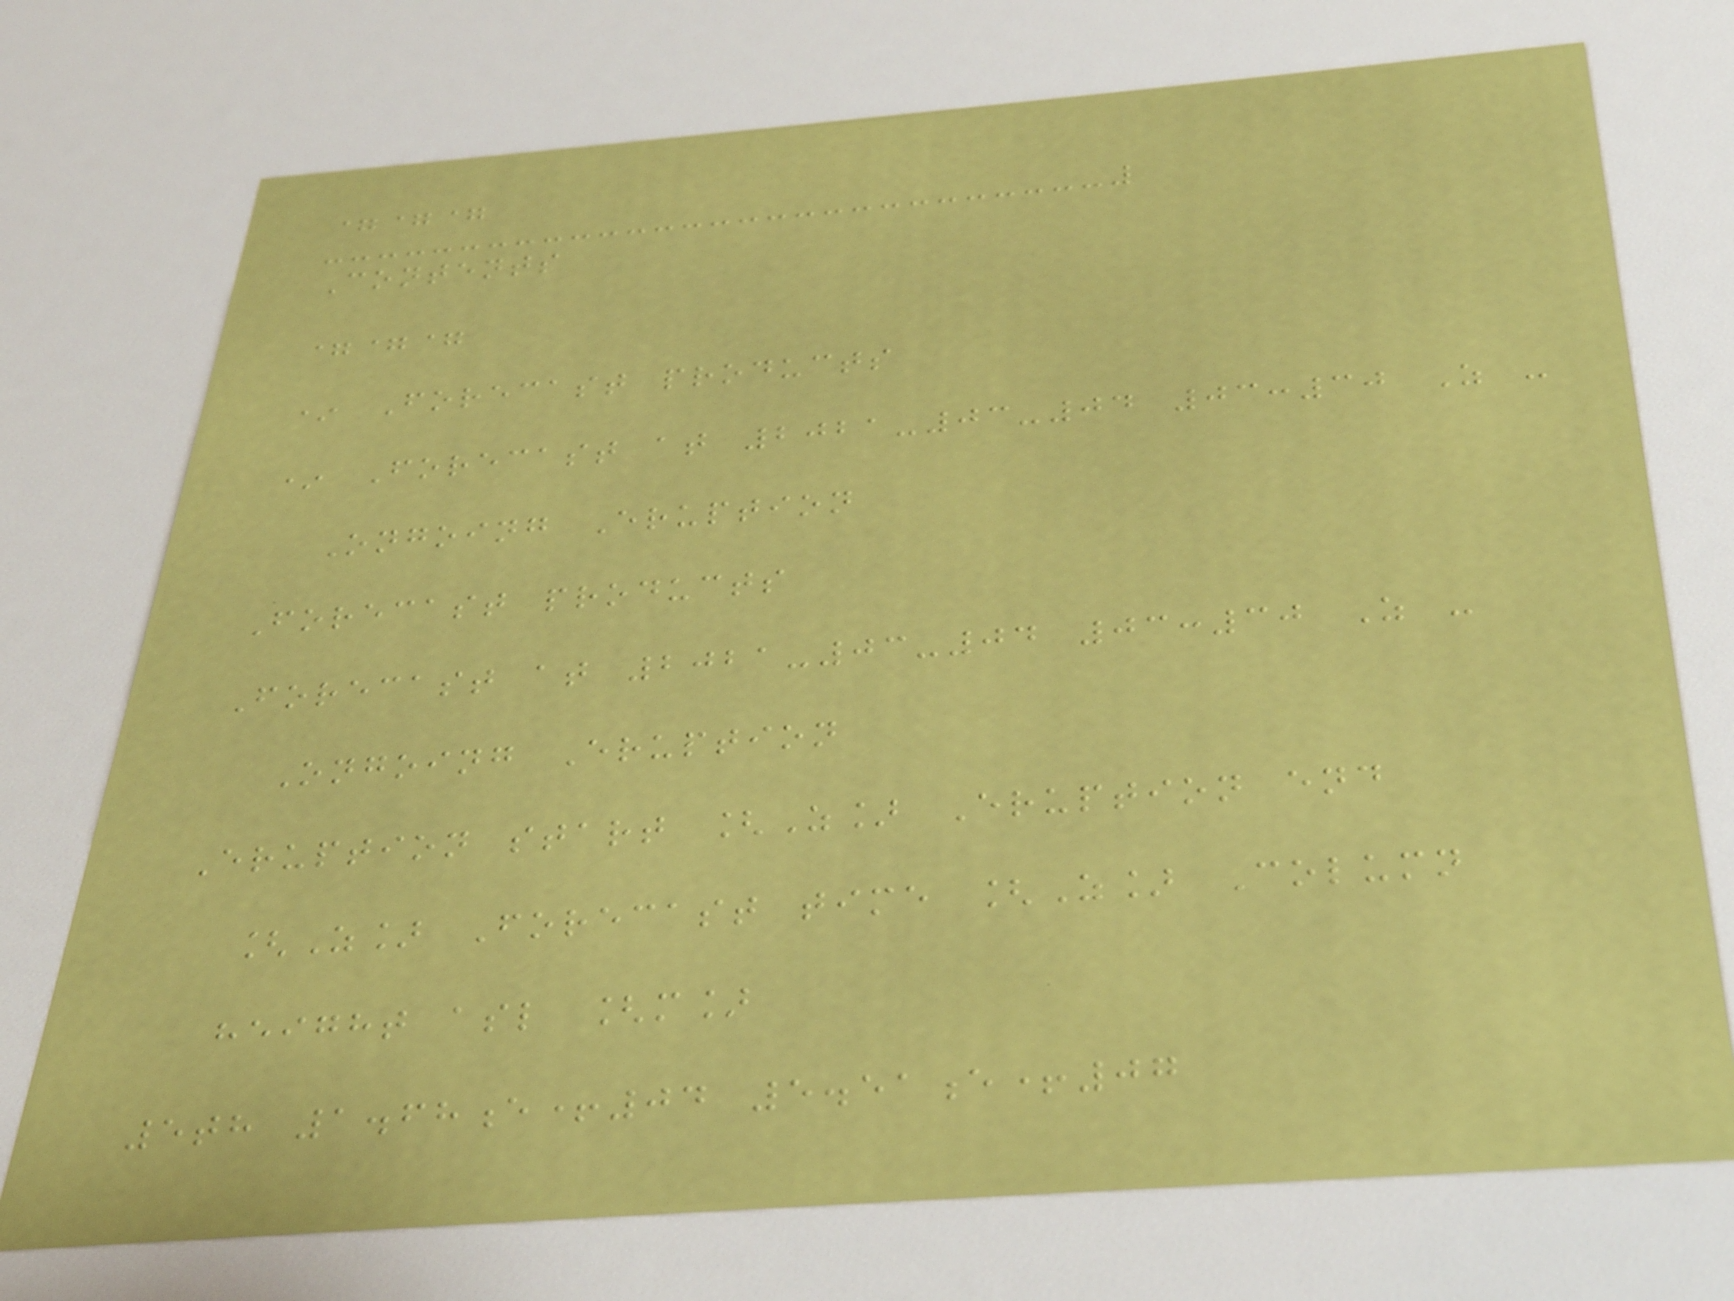===
Contents
===
* Forecast products
* Forecast at 2021-03-04 03:30 Z -
Ongoing Eruption
Forecast products
Forecast at 2021-03-04 03:30 Z -
Ongoing Eruption
Eruption start [Z] Eruption end
[Z] Forecast time [Z] Column
height asl [m]
5th 1.68e+04 5.51e+07
